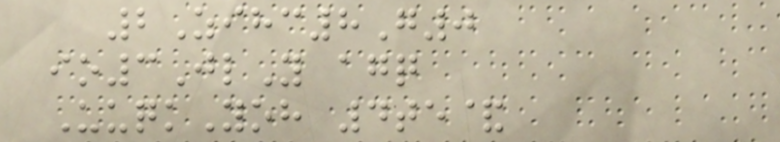2Zihc8G0
io3JlY agq
UuqkYoh 4te&
